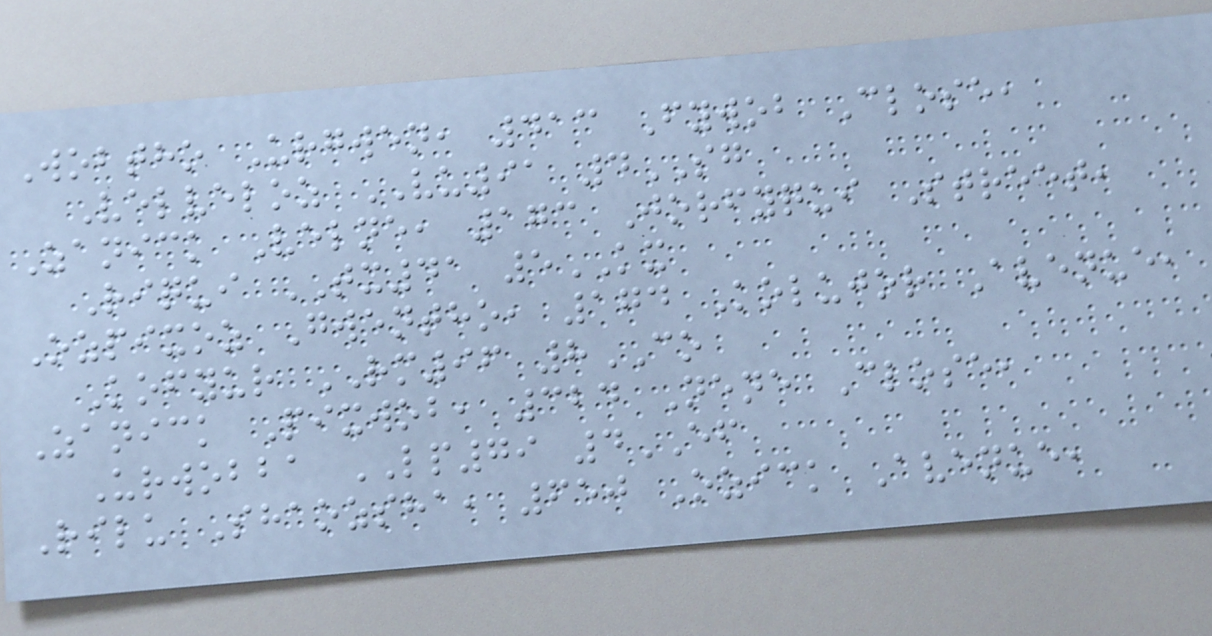Wobtho Urgwen, 413 Fywob Close,
Velveloz VU91 4SG
Zanick Velne, 173 Jorfyqui Street,
Riqui TX41 5KX
Ozpixoz Gwentho, 174 Kolujor Avenue,
Kofyur RM96 8CO
Zanick Pixwob, 324 Nene Close,
Urwobba LP79 4EF
Rilu Shaozsha, 650 Ozick Avenue,
